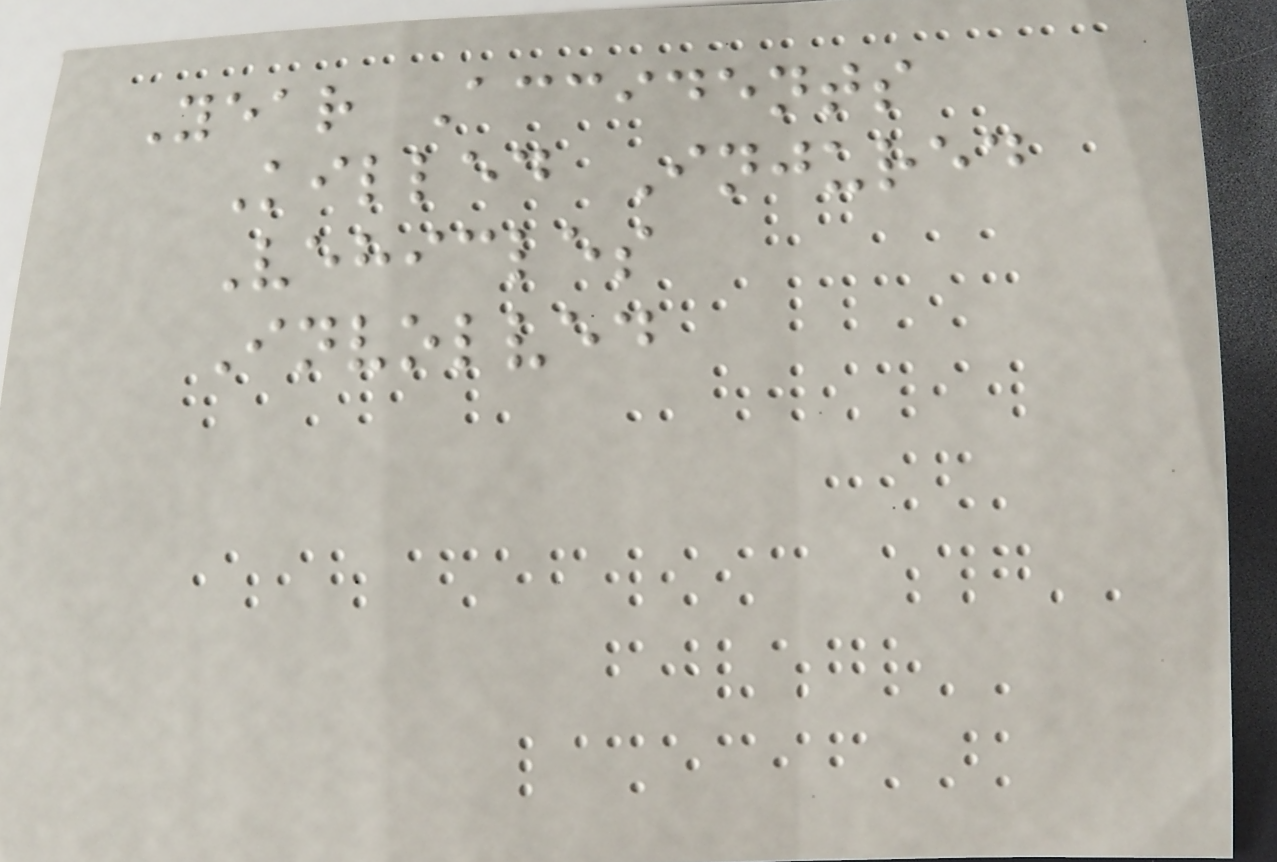Year Accidents
Killed Injured
Vehicles
Involved
